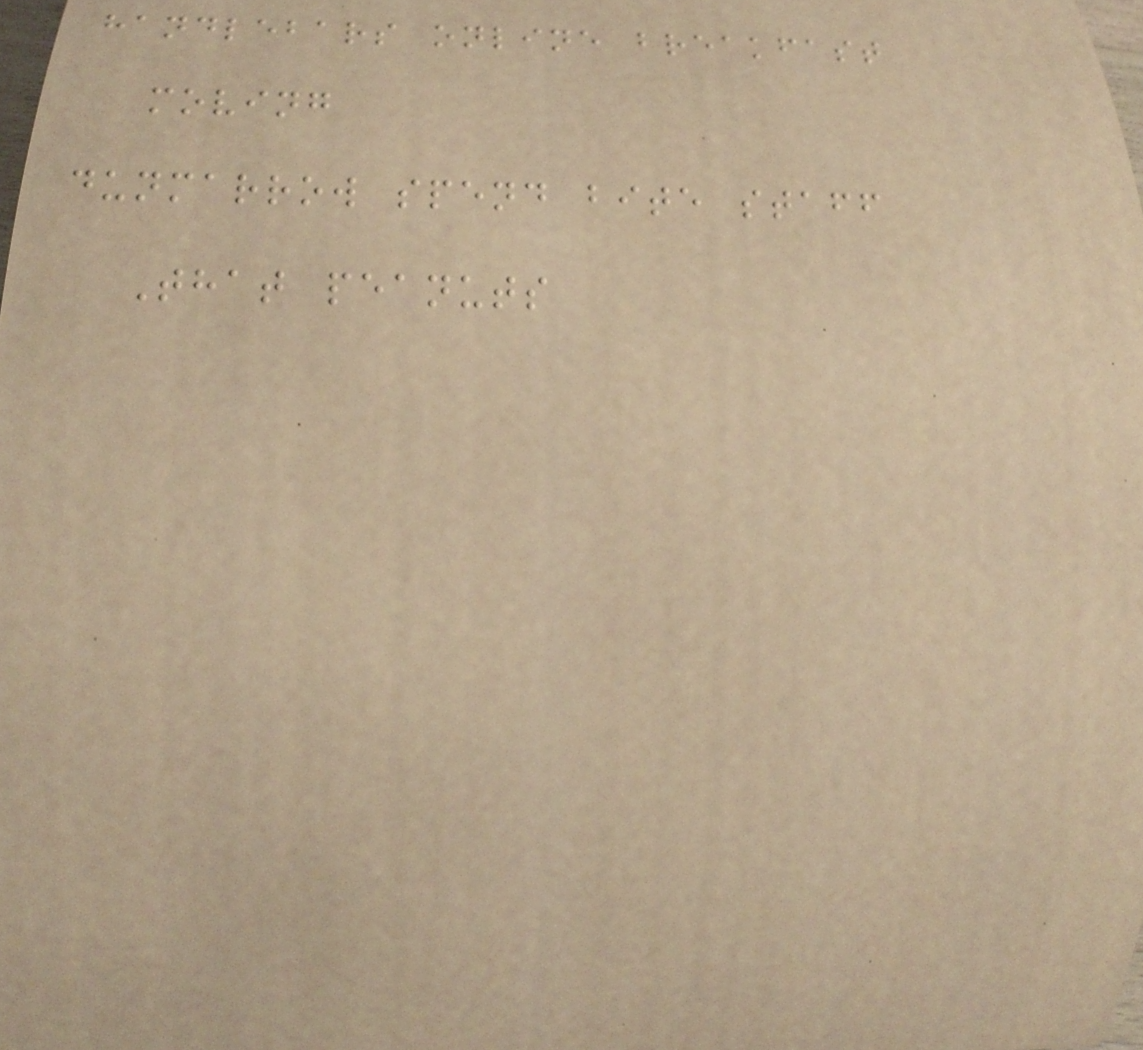handlebars online breakfast
moving
dunmarrow spend bite staff
That peanuts
